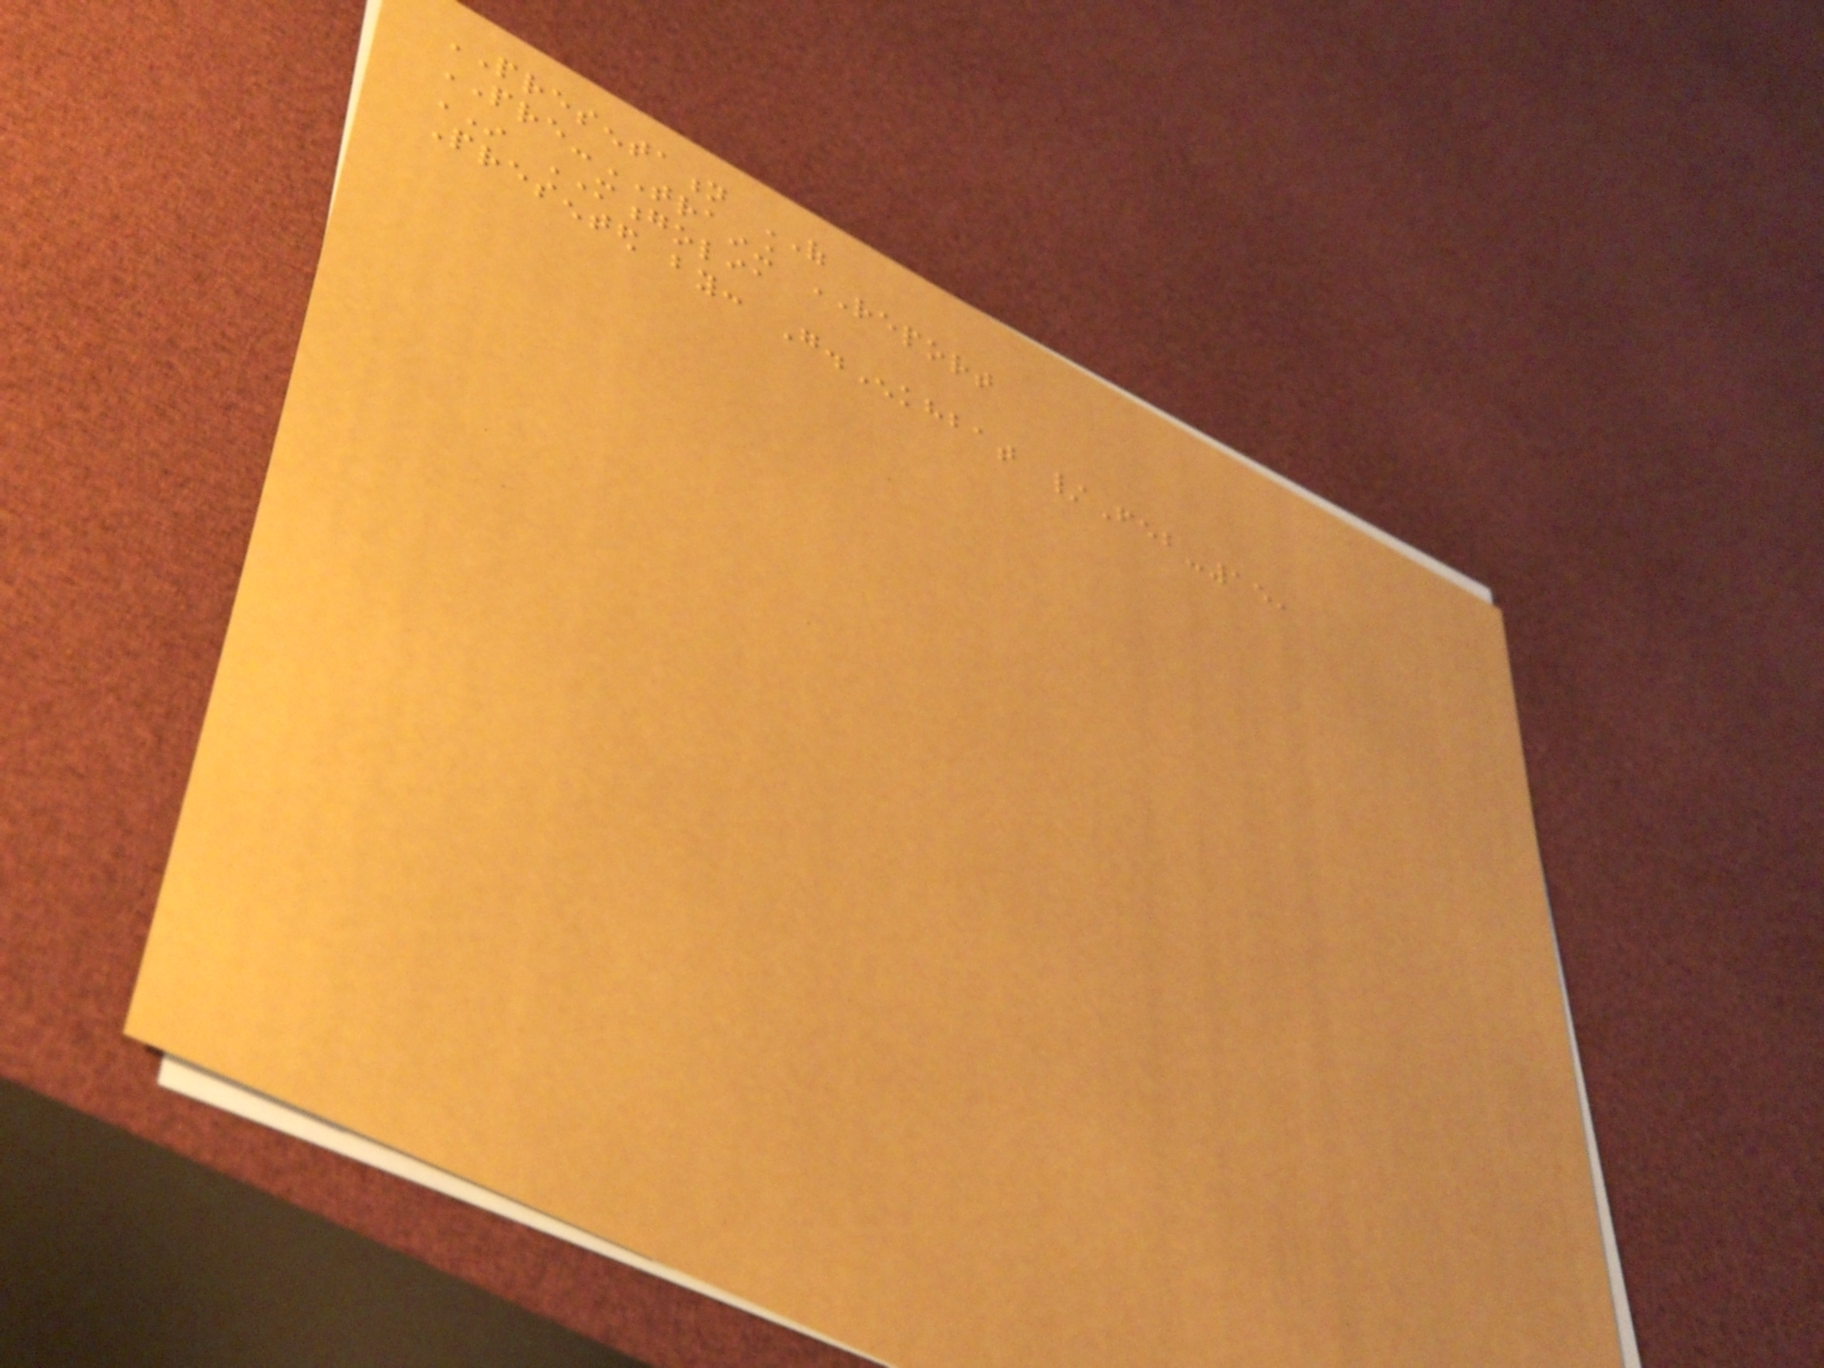PRESENTATION OF
PRE-TRAINING REPORT
IN MONGOLIA
Presented by: G.Enkhbat /Feb-15,
